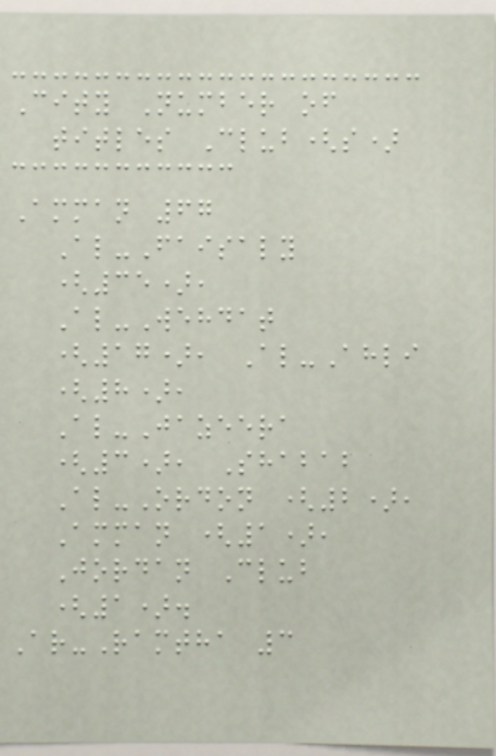City Number of
titles Club(s)
Amman 67
Al-Faisaly
(35),
Al-Wehdat
(17), Al-Ahli
(8),
Al-Jazeera
(3), Shabab
Al-Ordon (2),
Amman (1),
Jordan Club
(1).
Ar-Ramtha 3
